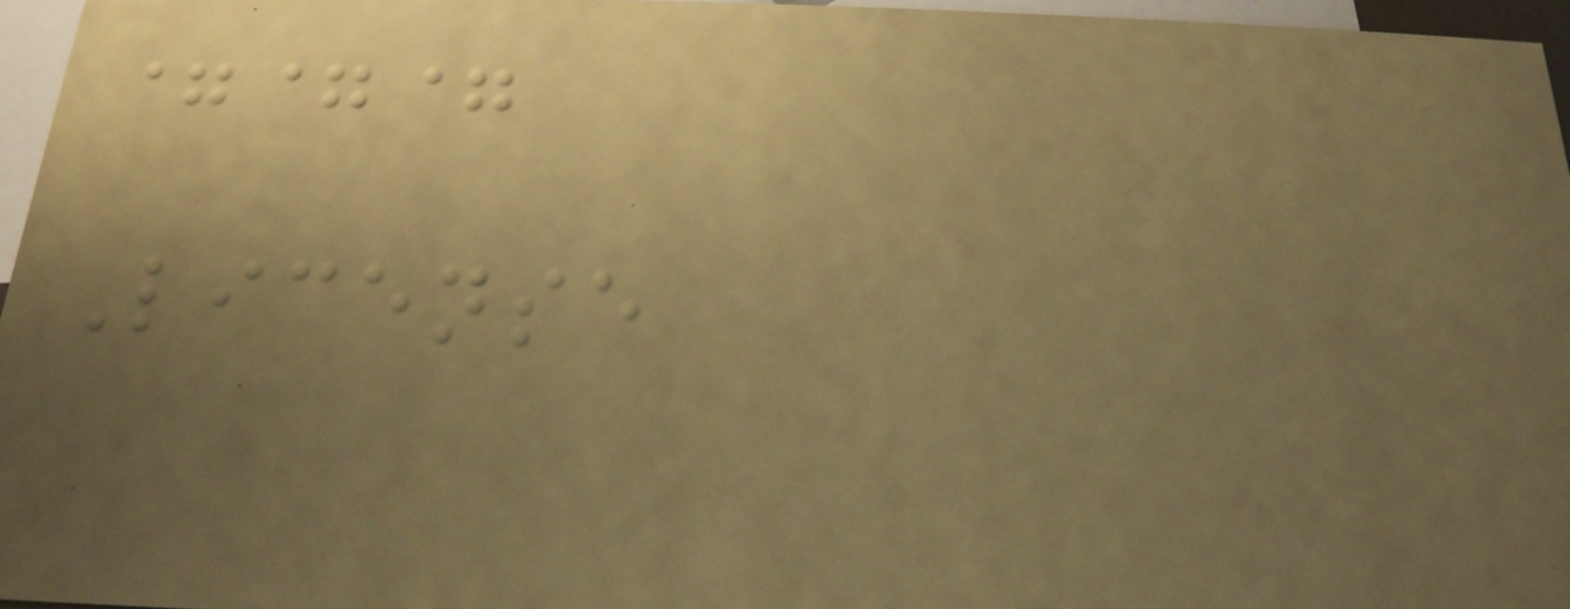===
License
